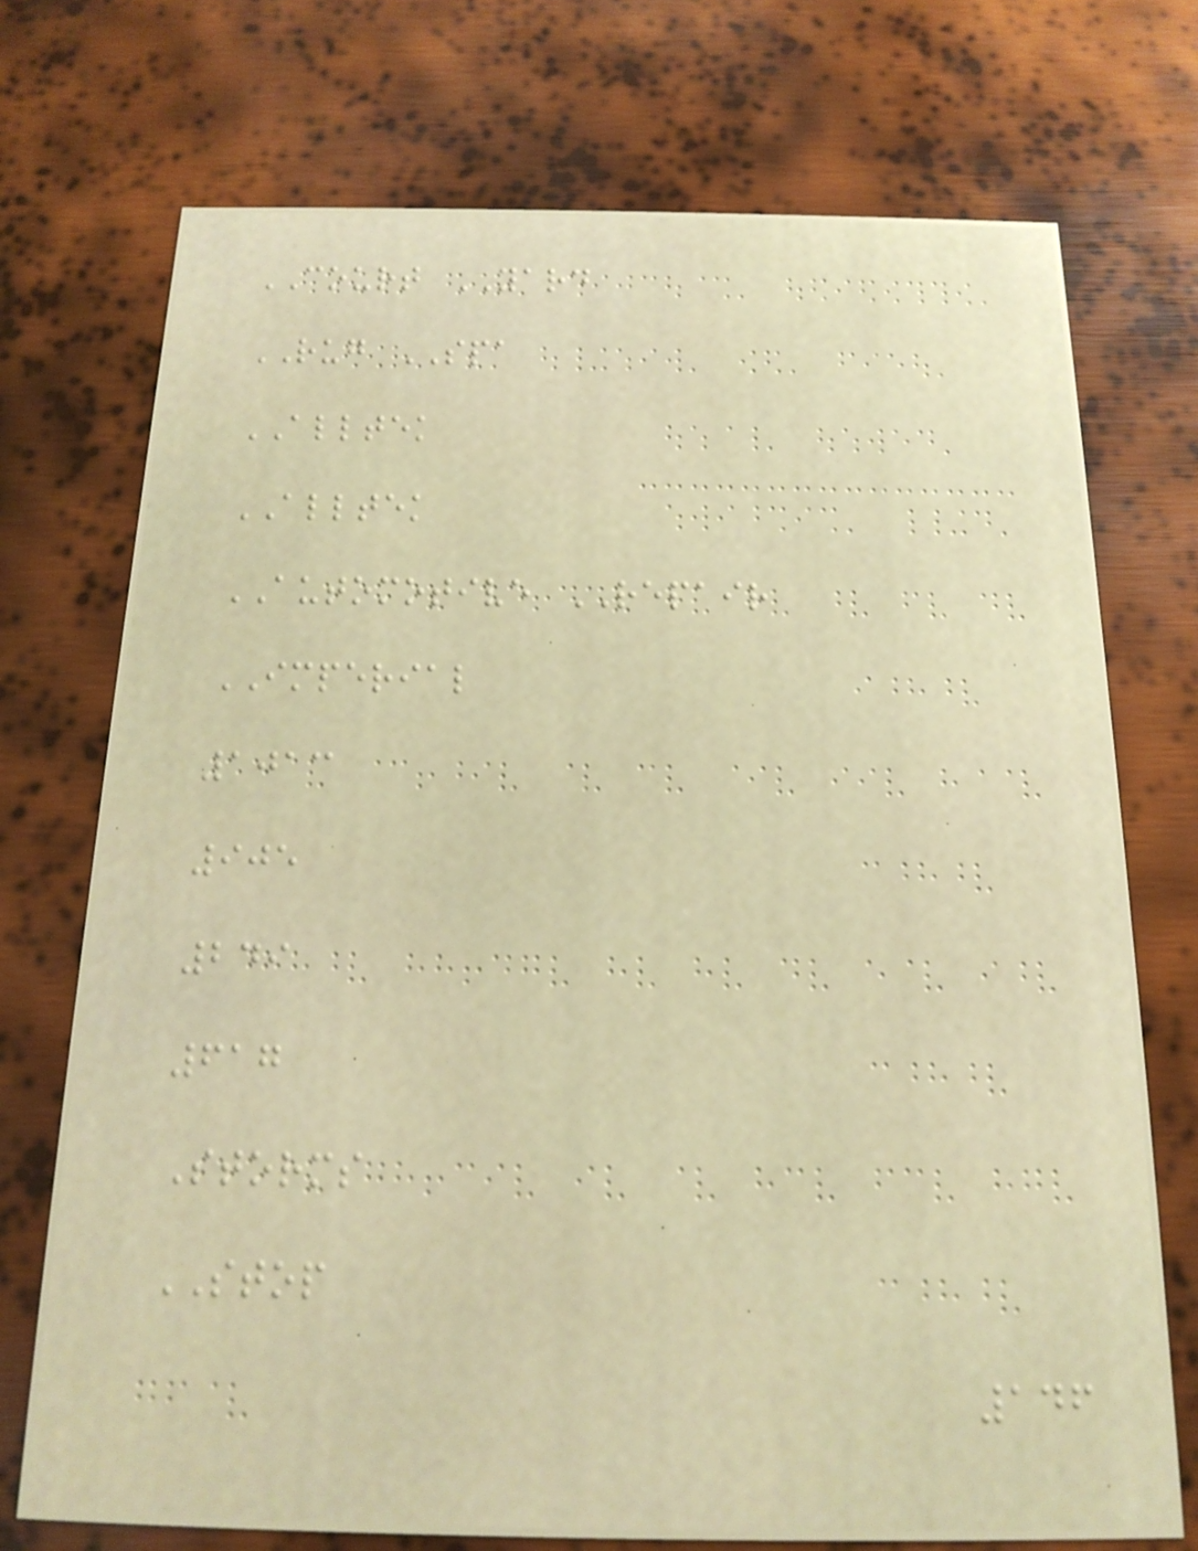COURT YARD
RUG SPA
ALLTEK
ALLTEK
AUTOMOTIVE REPAIR
IMPERIAL
1013
905
249
617
Storms
STOP
146
